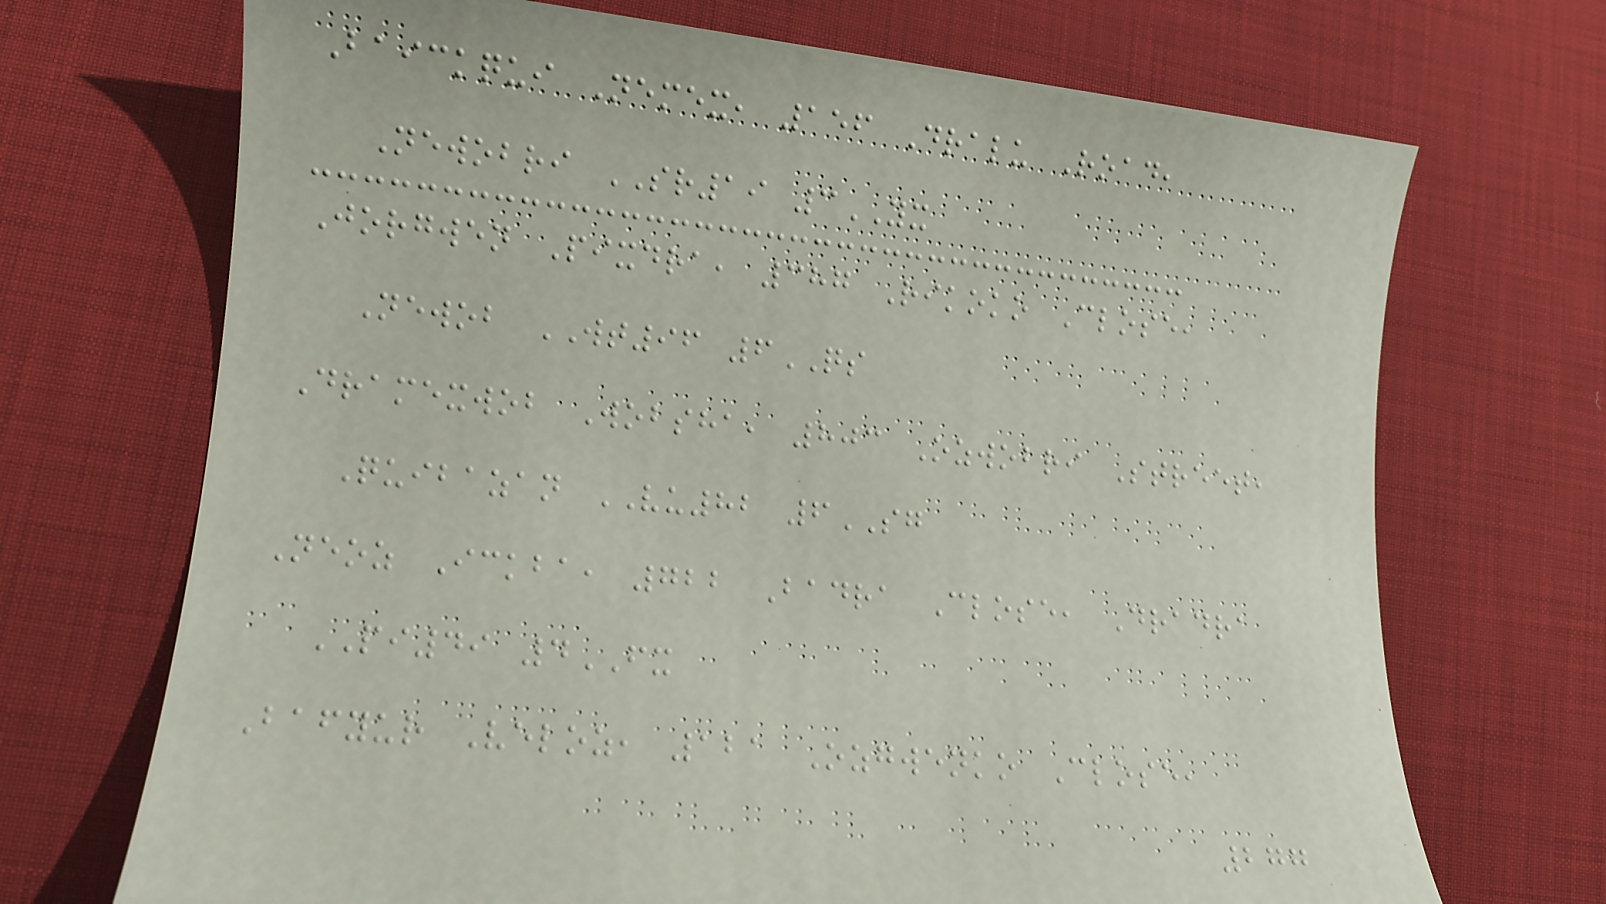Baickqui Nemex, 156 Dralu Road,
Newobri SR19 3YX
Jorgwen Pixdra, 387 Rikoko Close,
Newob WT96 6QS
Dramexwob Wobsha, 803 Ozwobri Street,
Quibazan VU82 6SG
Neoz Ickba, 722 Badra Close, Dradra
PI49 4FX
Bafyur Veloz, 121 Ozgwenko Close,
277
